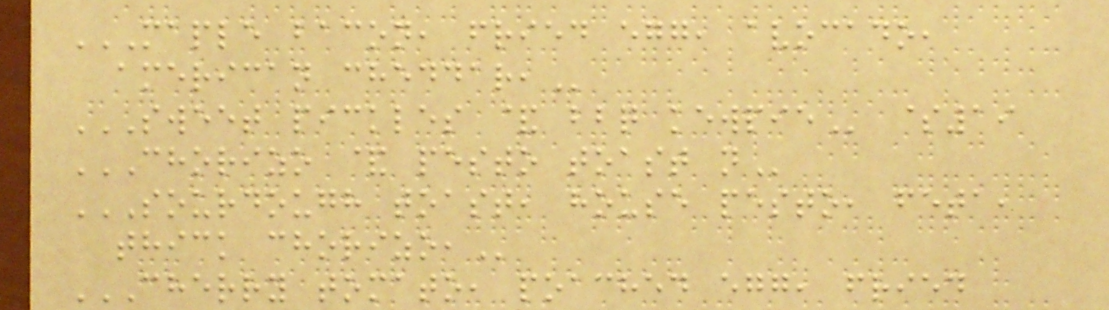MAPLE BACON, FRIED EGG, AVOCADO,
AMERICAN CHEDDAR,
SWEET PICKLES & BBQ KEWPIE $19
CHORIZO & PESTO TOAST N
SOURDOUGH TOAST, HOUSE PESTO, FETA,
THICK CHORIZO,
CHERRY TOMATO, POACHED EGG, FRIED
